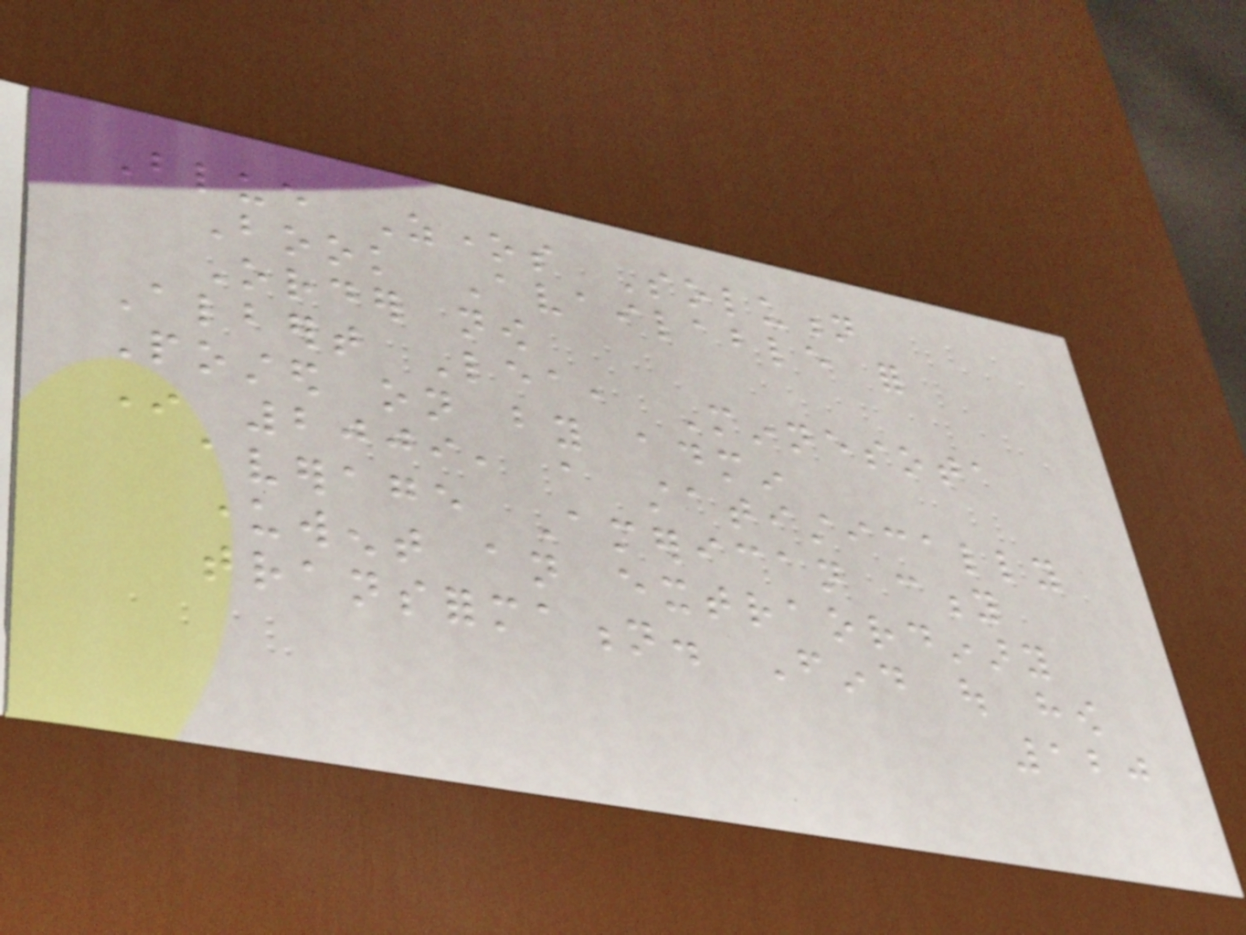Blue Zones Solution
Book Available for
Order now
Albert Lea, Minnesota
Posted on by admin
In 2009, a statistically
average American city
underwent an extraordinary
transformation. Find out how
120
